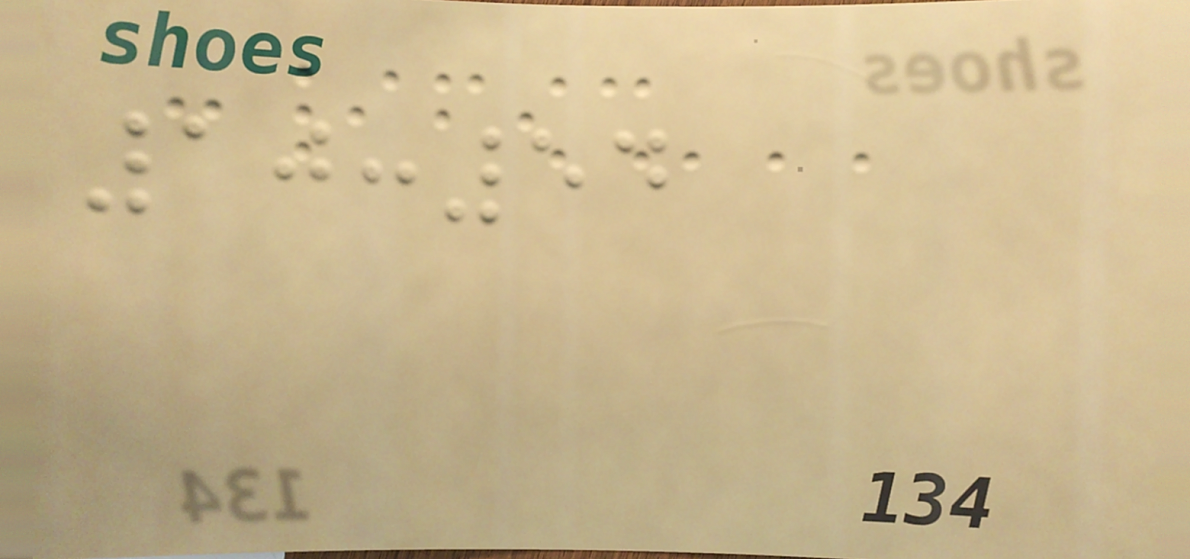10:54
